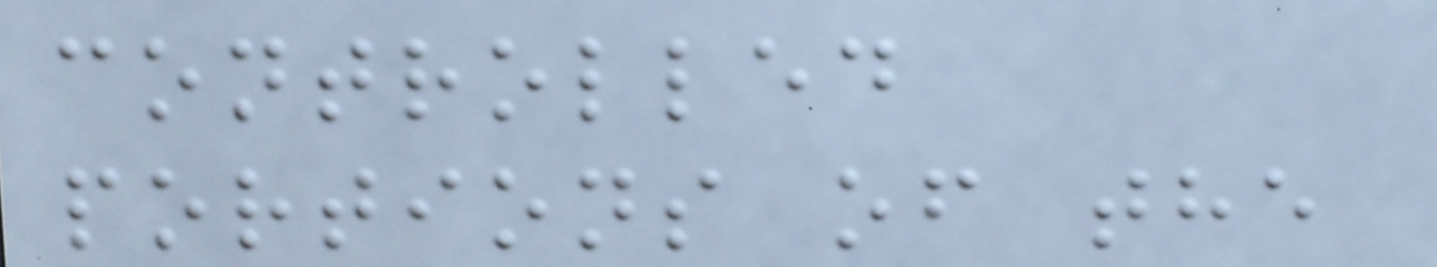controlled
portions of the
